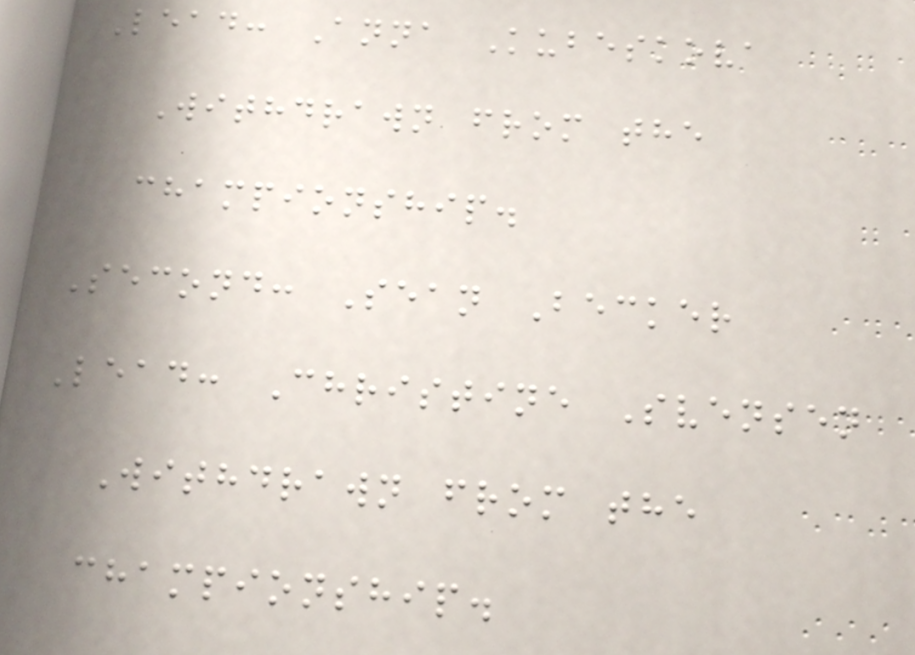Lead: Anna Kubeskova
Withdrawn from the
championship.
Second: Sean Becker
Lead: Christine Svensen
Withdrawn from the
championship.
